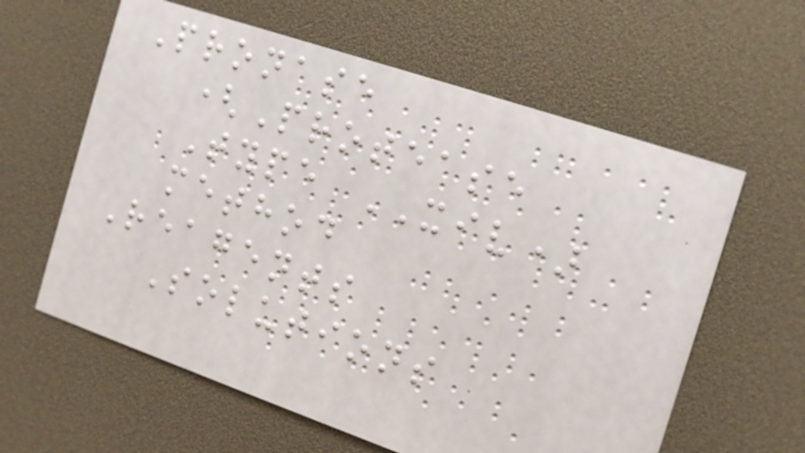Pronase
(Protease
Type XIV)
method
Reagents
Solutions
